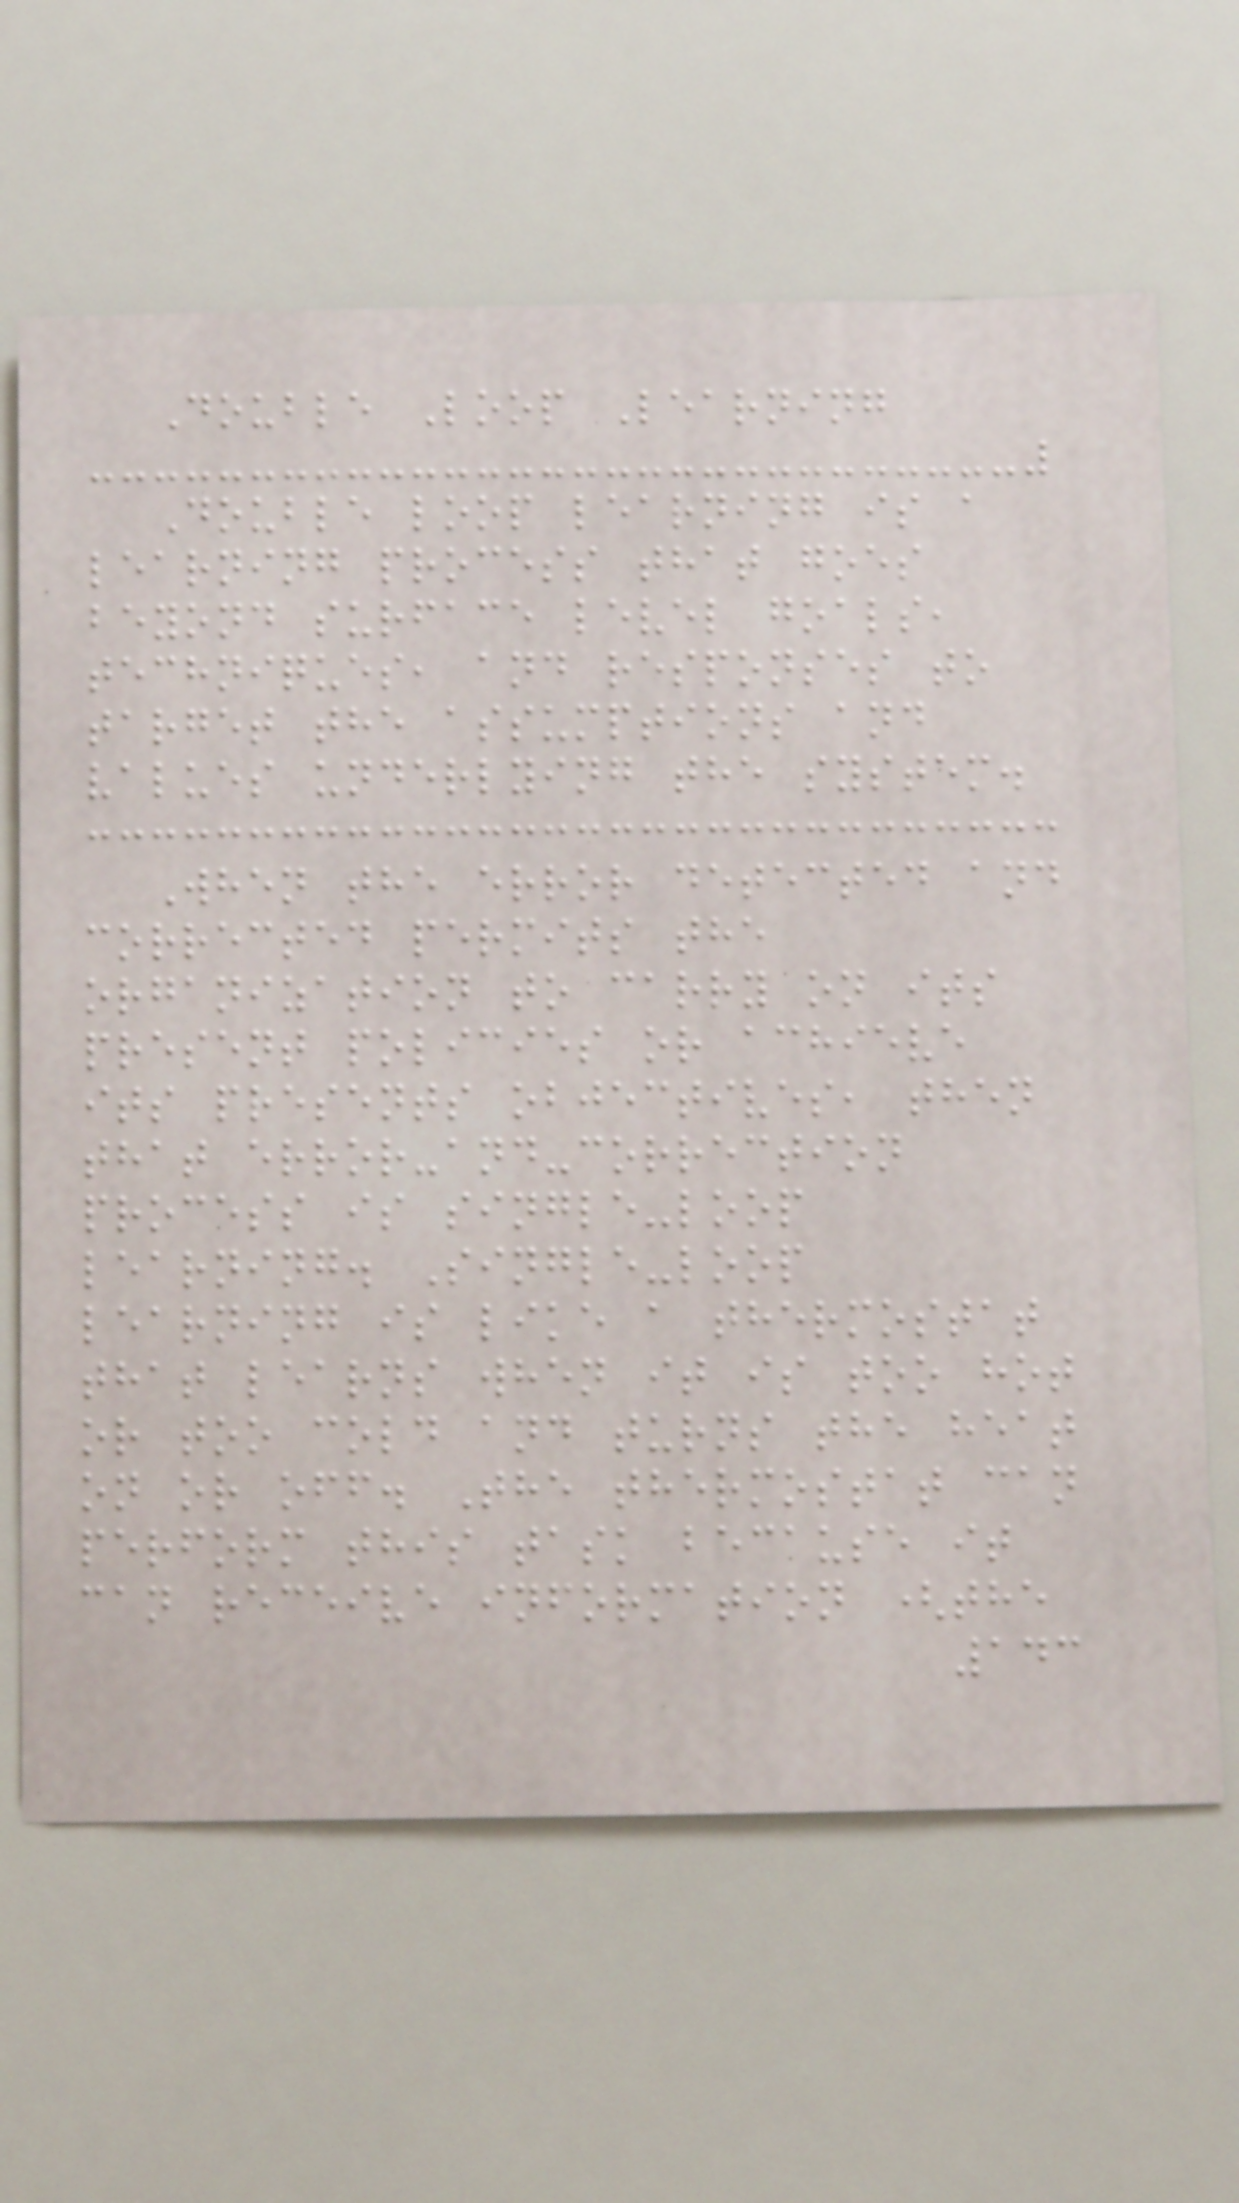Double Loop Learning
Double loop learning is a
learning process that goes
beyond surface level goals,
techniques, and responses to
target the assumptions and
values underlying the system.
When the error detected and
corrected permits the
organization to carry on its
present policies or achieve
its presents objectives, then
that error-and-correction
process is single-loop
learning. Single-loop
learning is like a thermostat
that learns when it is too hot
or too cold and turns the heat
on or off. The thermostat can
perform this task because it
can receive information (the
143
